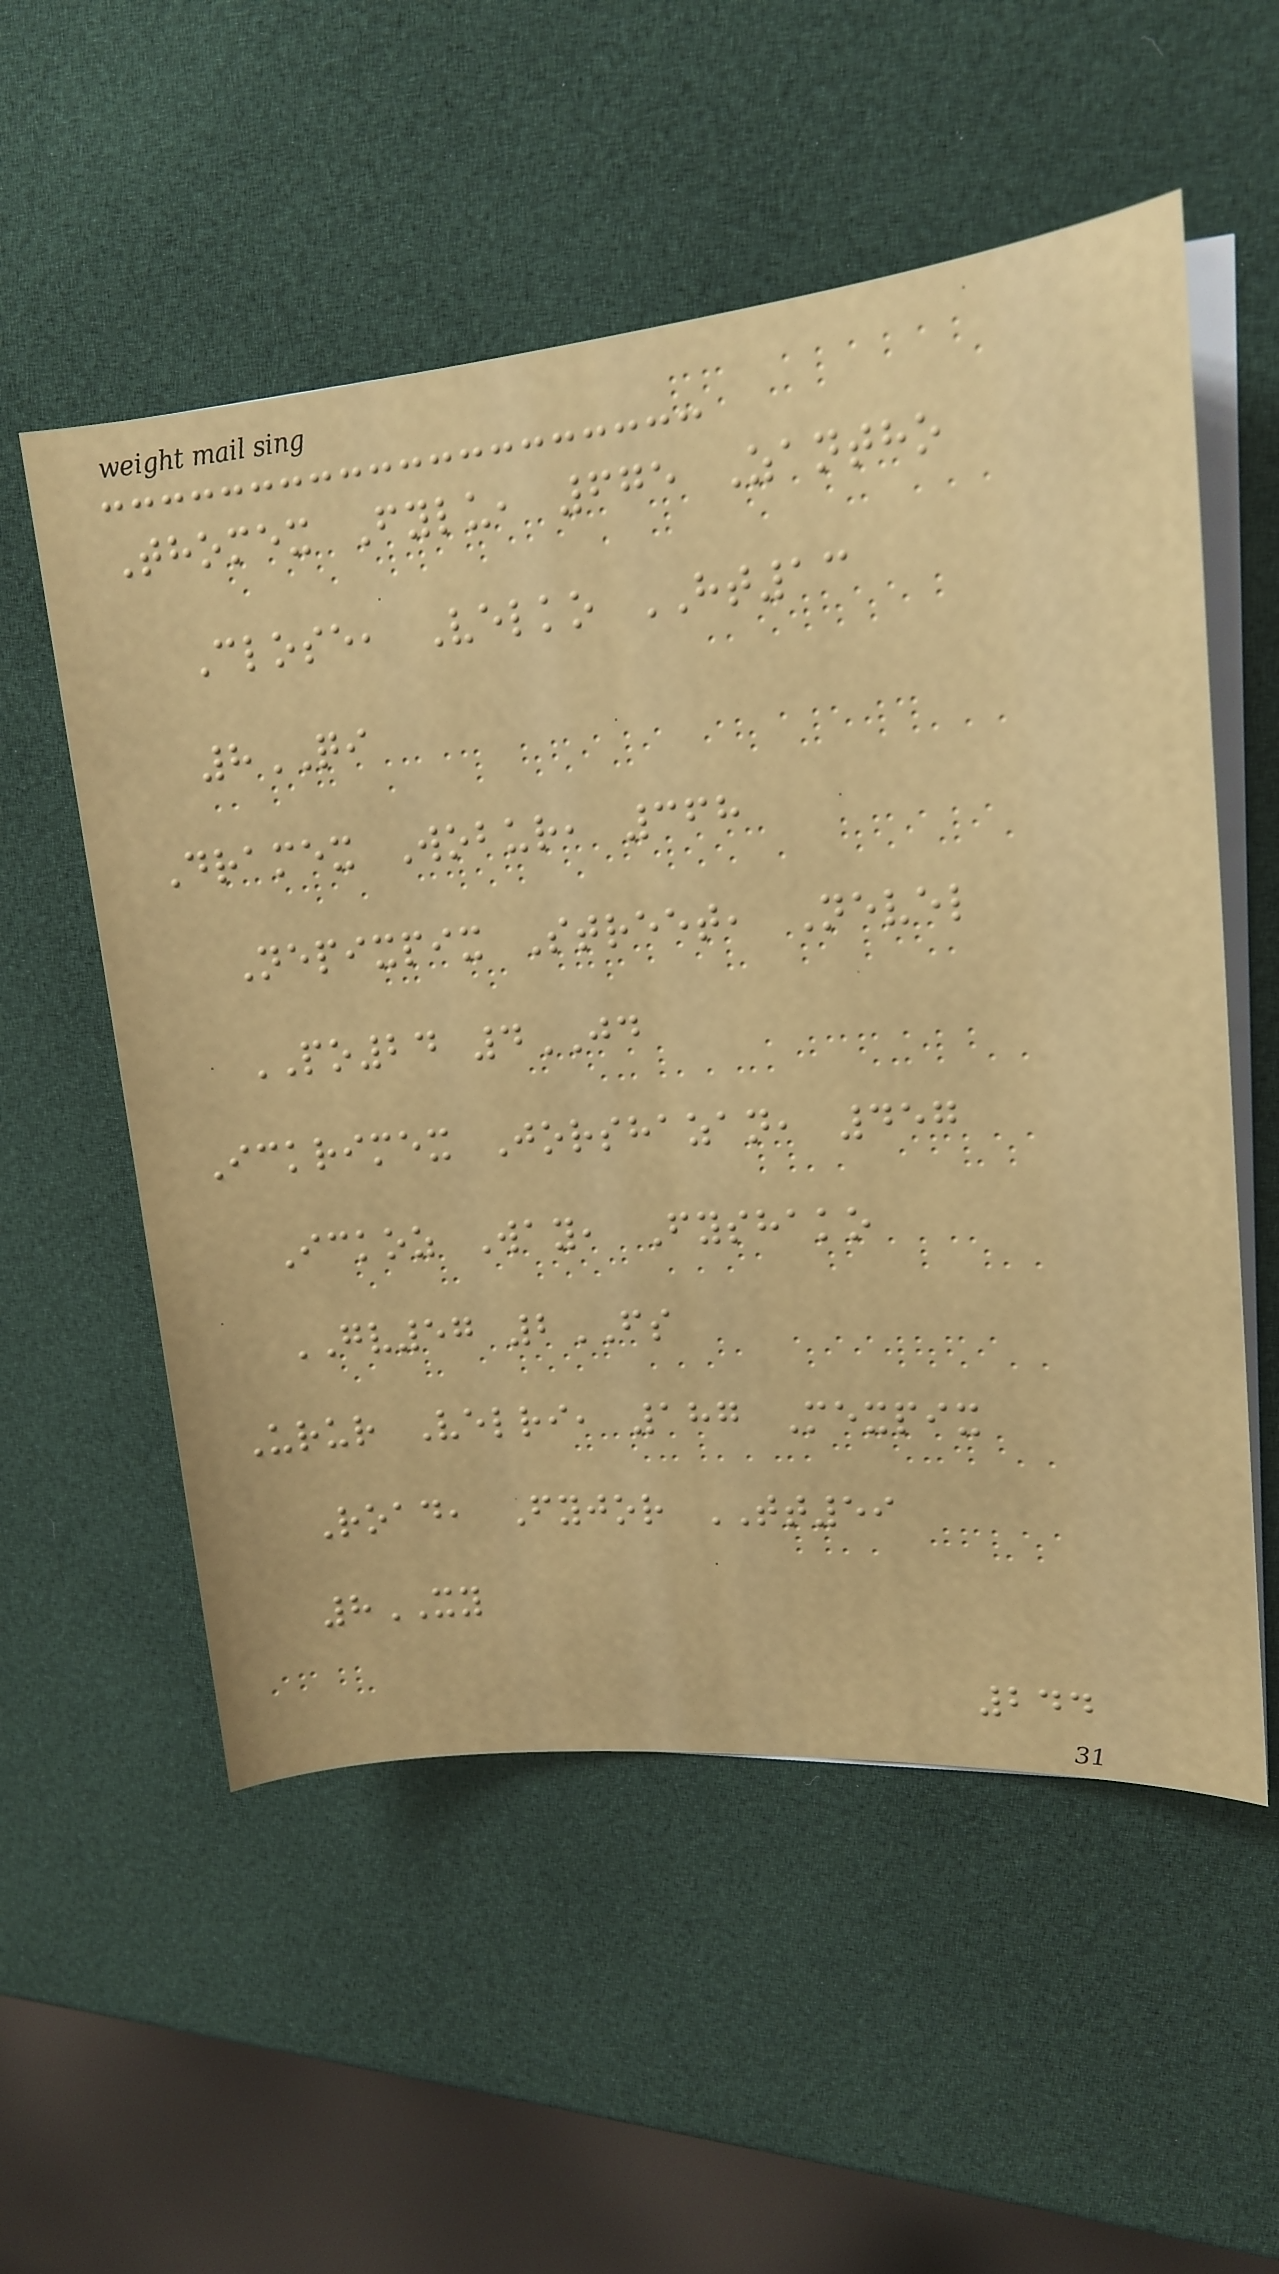Thomex Fylu, 675 Zantho
Close, Velko HT13
8QI
Dramex Wobur, 368
Nepixpix Street, Nevel
PO24 4JD
Ickrimex Jorshazan, 457
Ickoz Way, Fyshako
GV57 2FS
Urur Velri, 187 Mexpix
Road, Fyjor TT59
8XY
244
